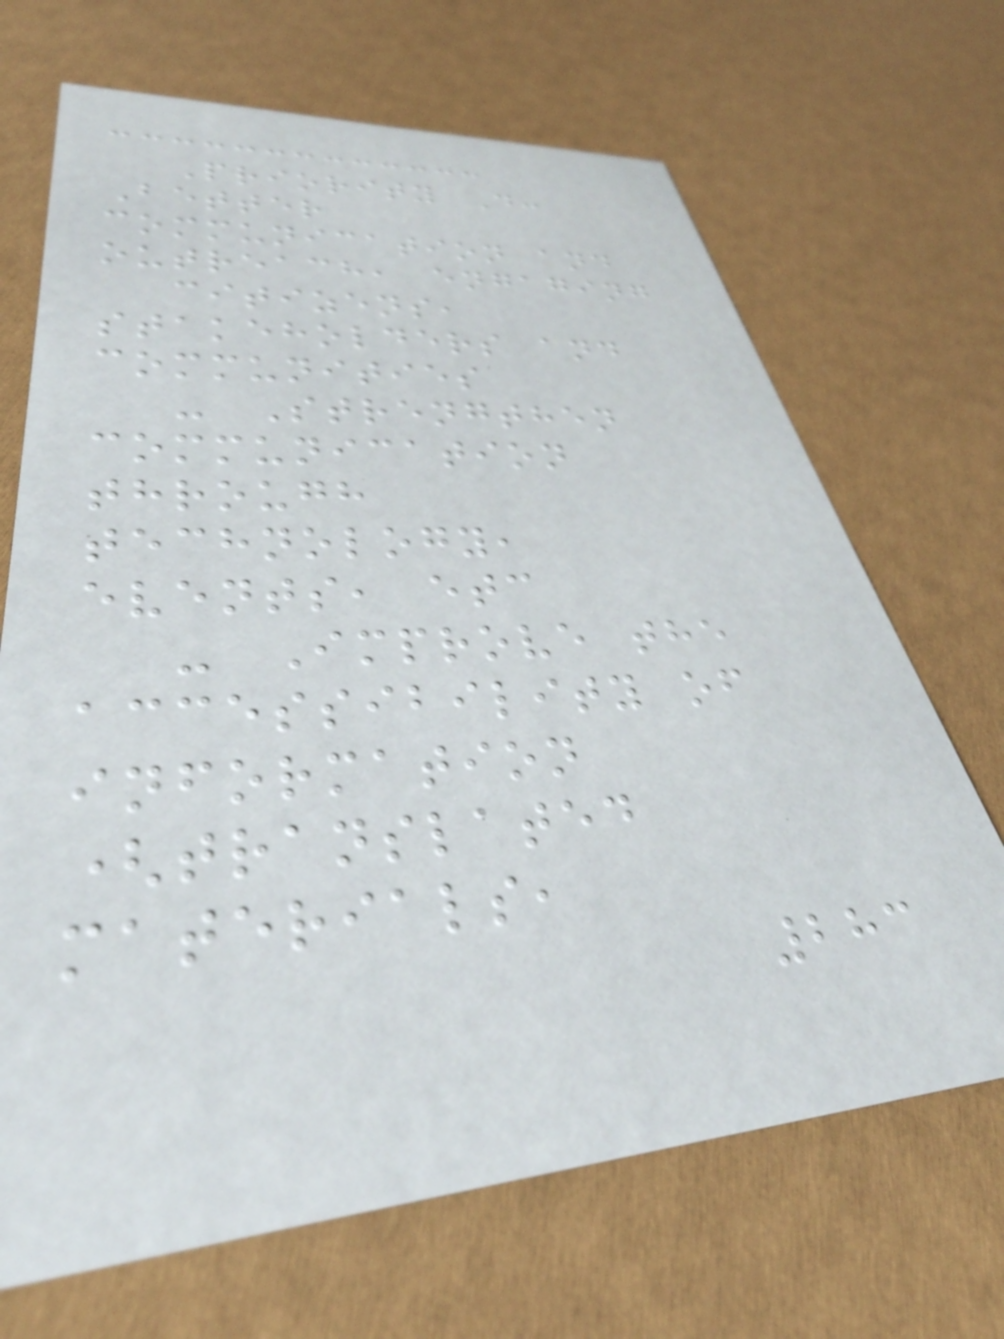Priority D:
Better
communication and
outreach, engaging
citizens,
stakeholders and
communities
- Strengthen
communication
through
technology,
events, etc
- Improve the
accessibility of
information
(translated
materials,
283
